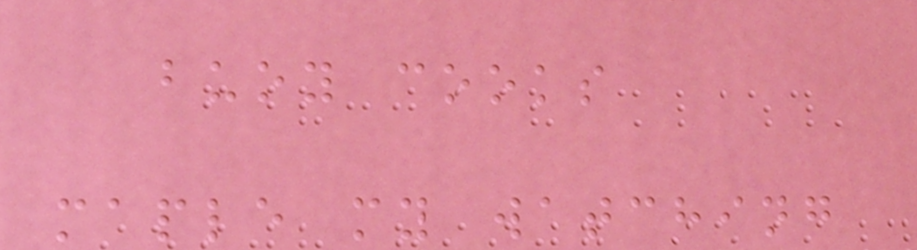buoy cooks
maple my watching
